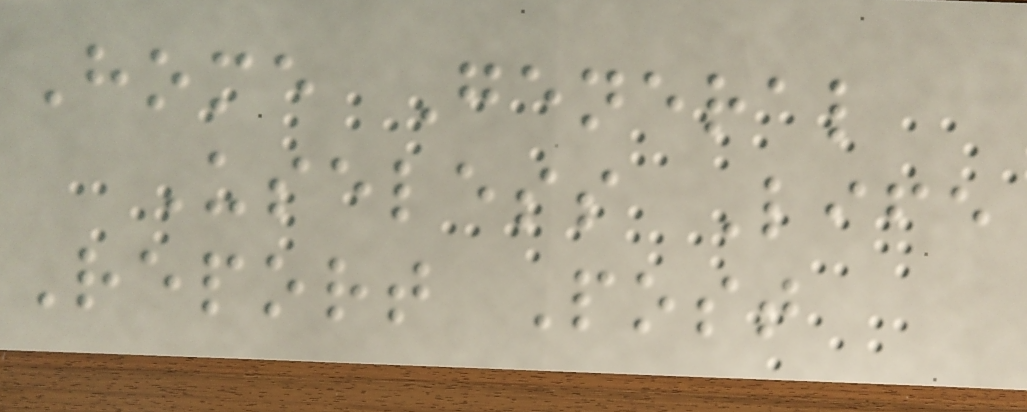Home General
Useless Life
Report Post
